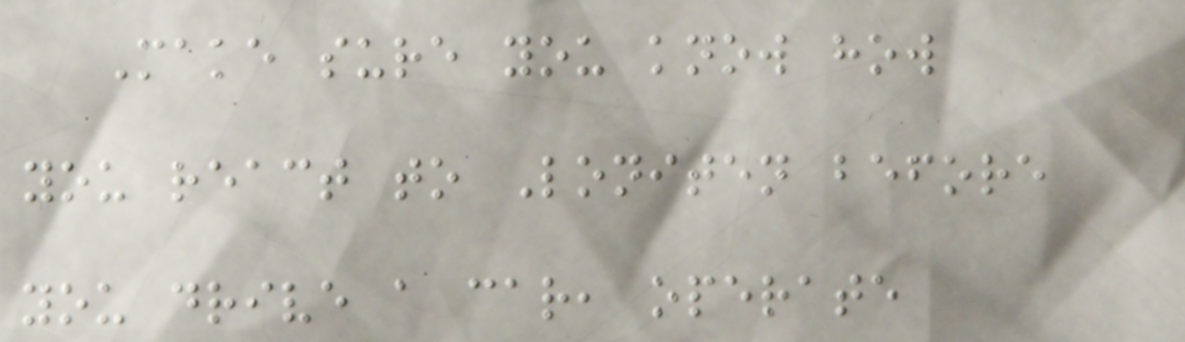Make sure you know how
you react to Loniten before
you drive a car, operate
